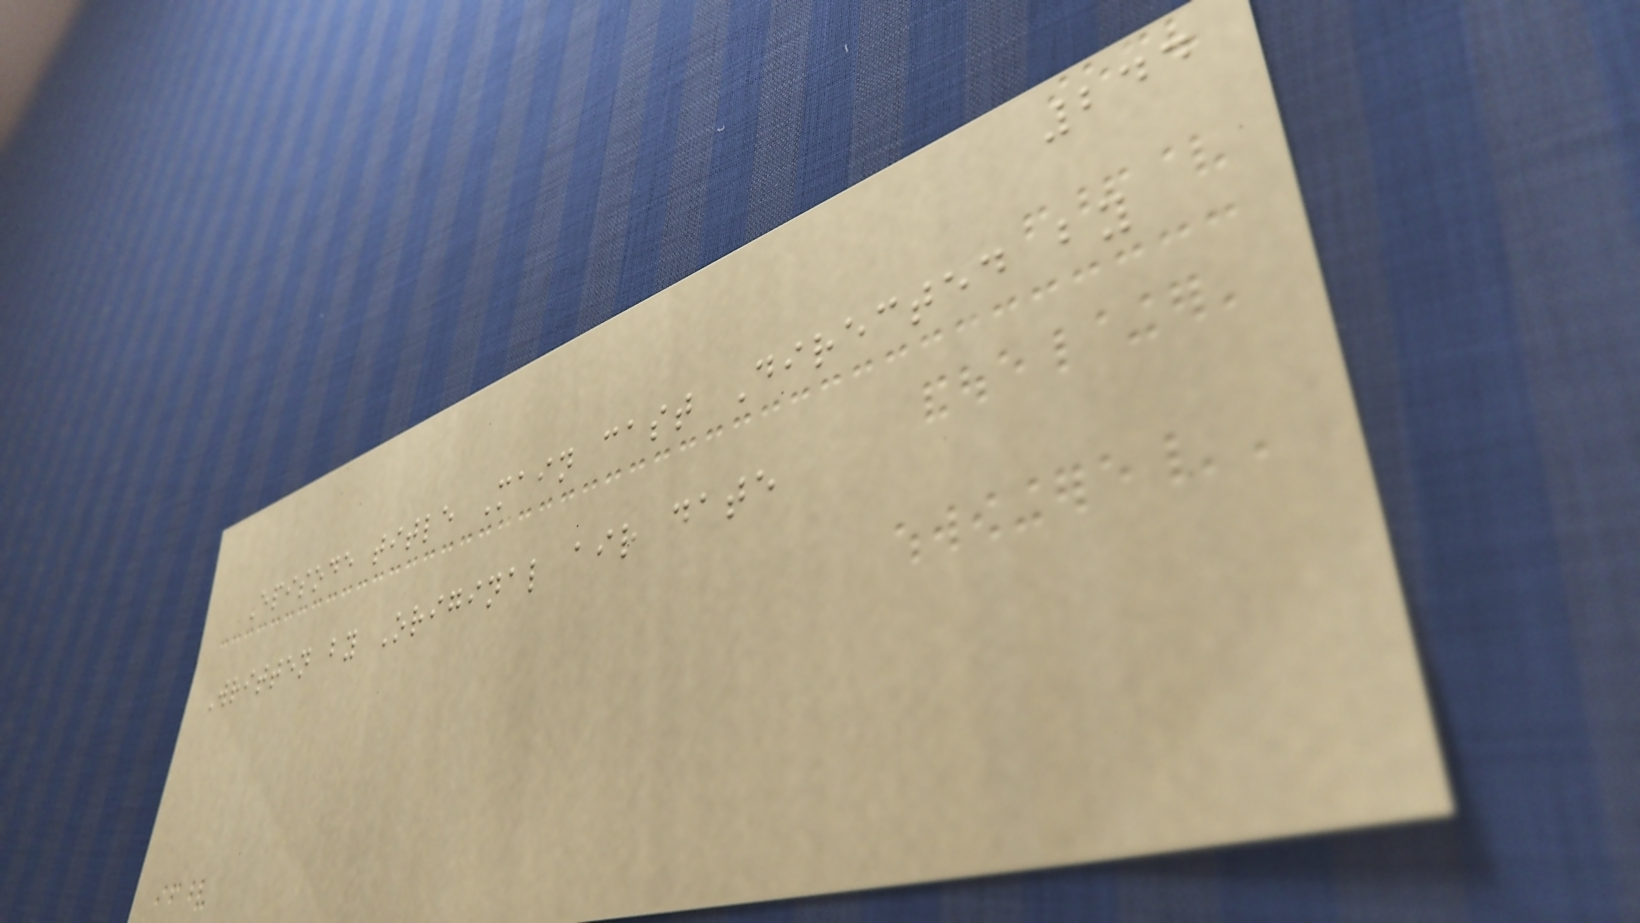244
Episode title Main cast Directed by
Written by Original air date
